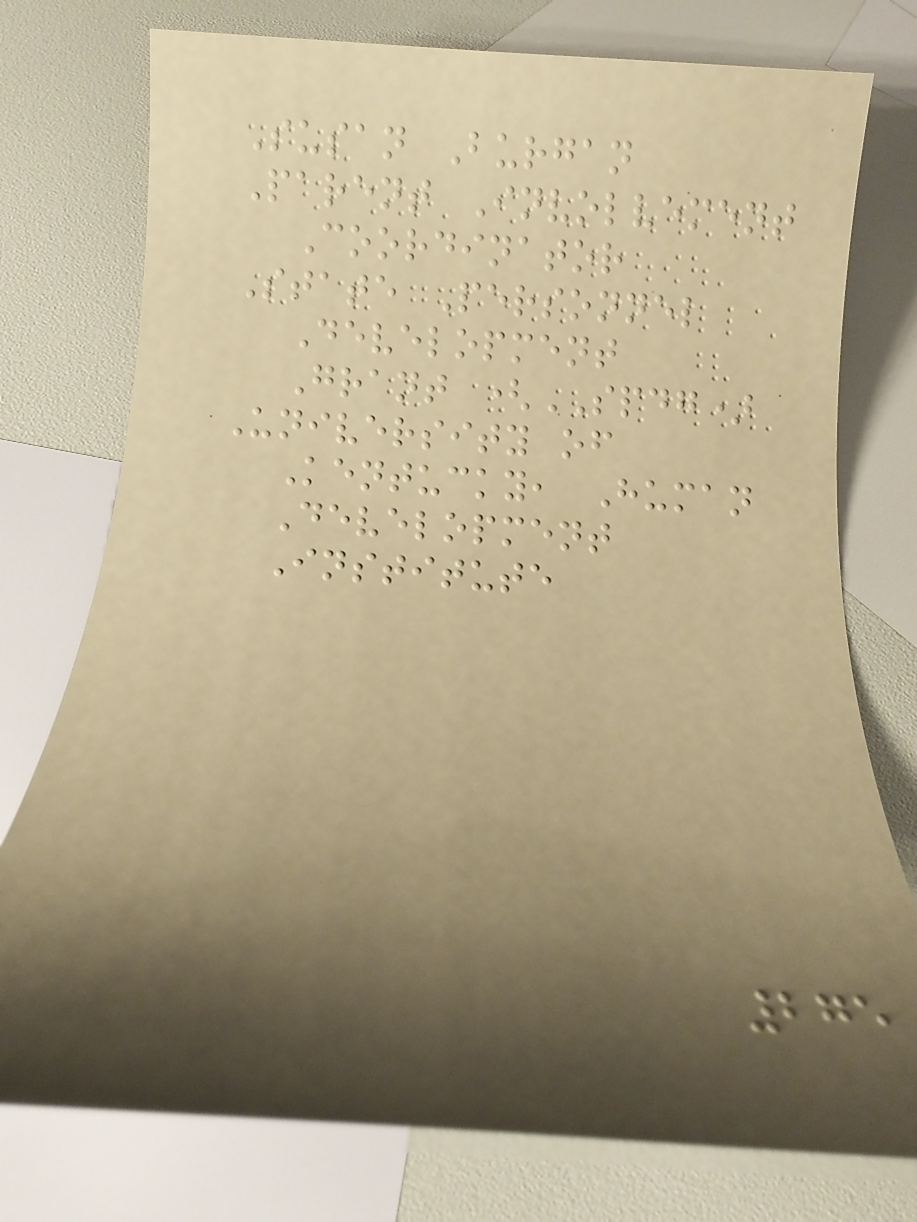Susan Burgan
Parent Involvement
Coordinator
State Personnel
Development
Grant (SPDG)
University of
Kentucky, Human
Development
Institute
275
